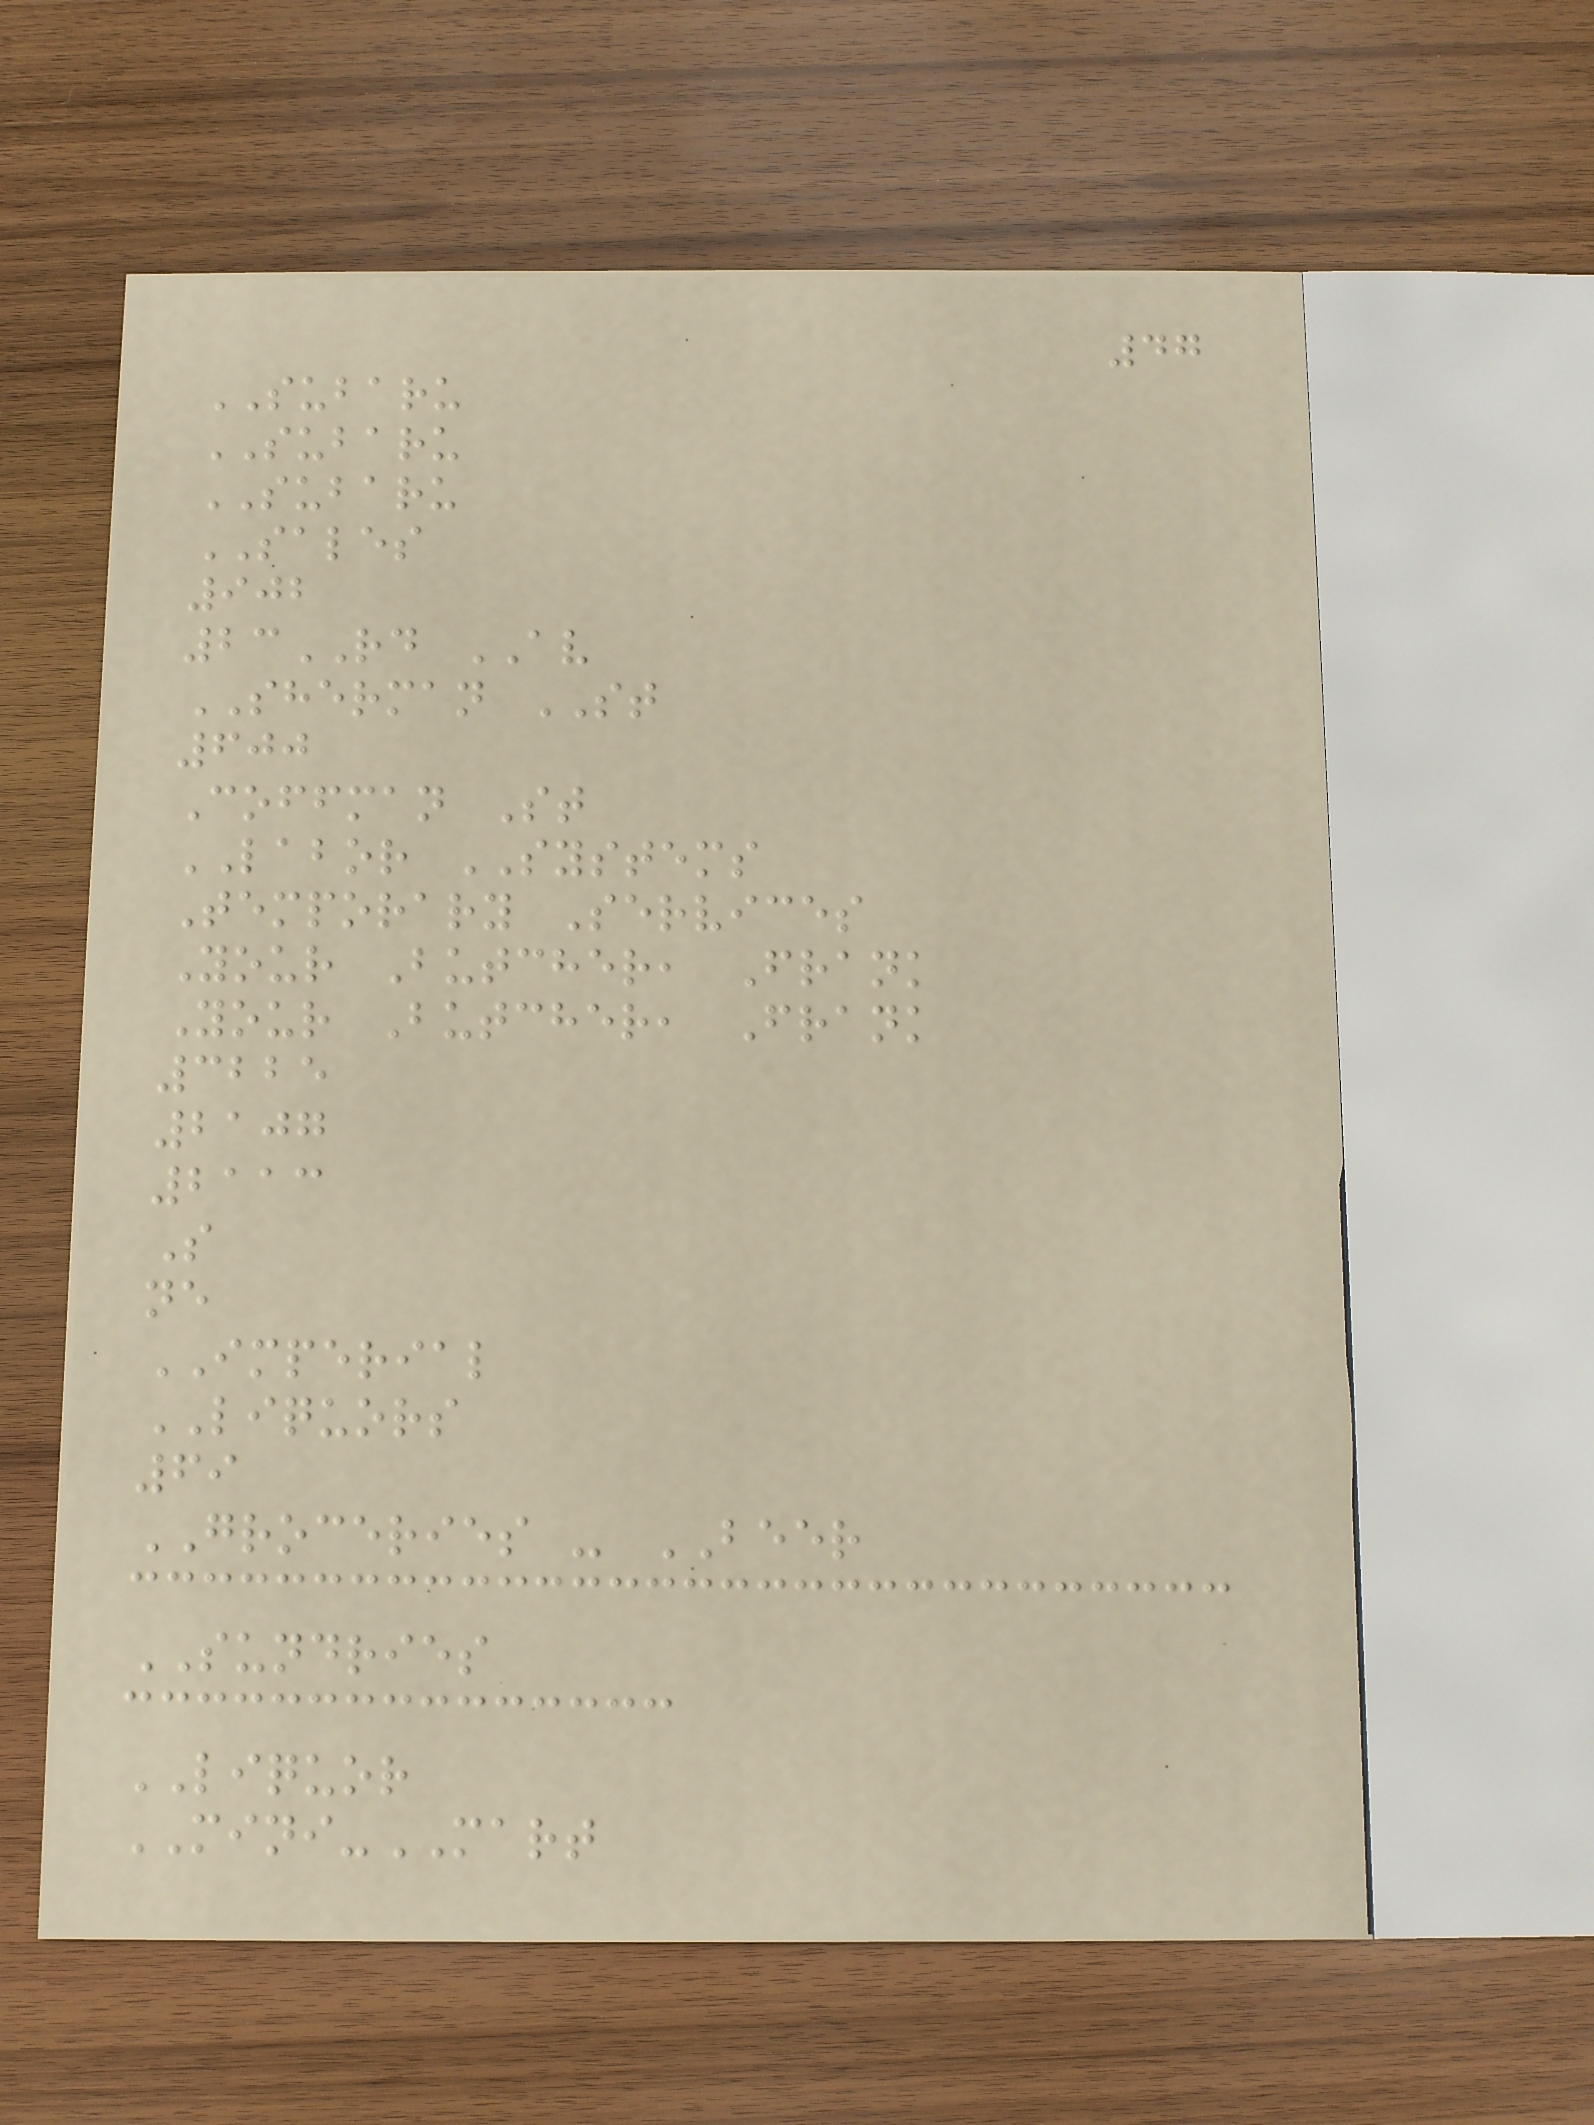47
SUBARU
SUBARU
SUBARU
SALES
902
23RD AV
SHERMAN ST
600
Coffman St
LABOR SYSTEMS
Temporary Services
Your Butcher, Frank
Your Butcher, Frank
3225
2107
2113
S
ne
IMPERIAL
LIQUORS
69
GROCERIES - BEER
SUNDRIES
LIQUOR
MINI-MART
